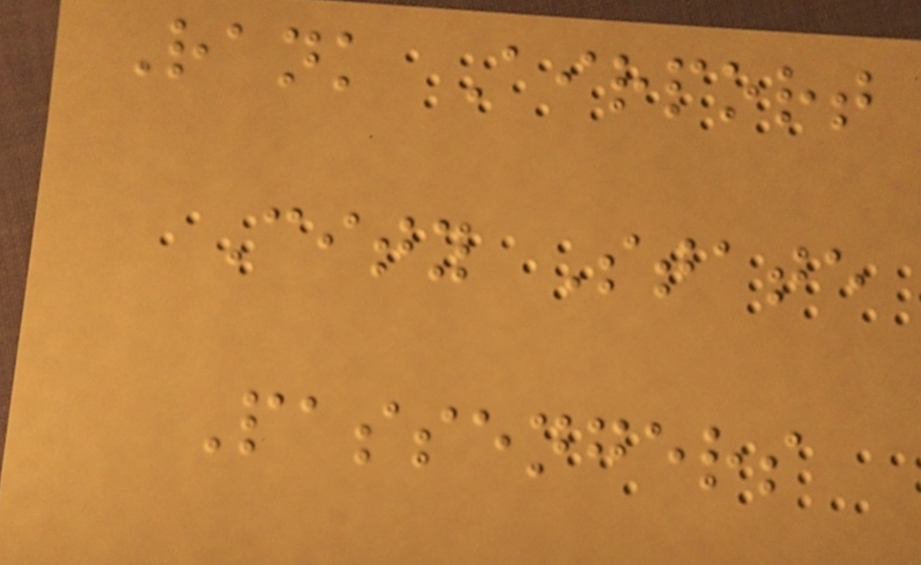Rank Airport
City State
Passengers
